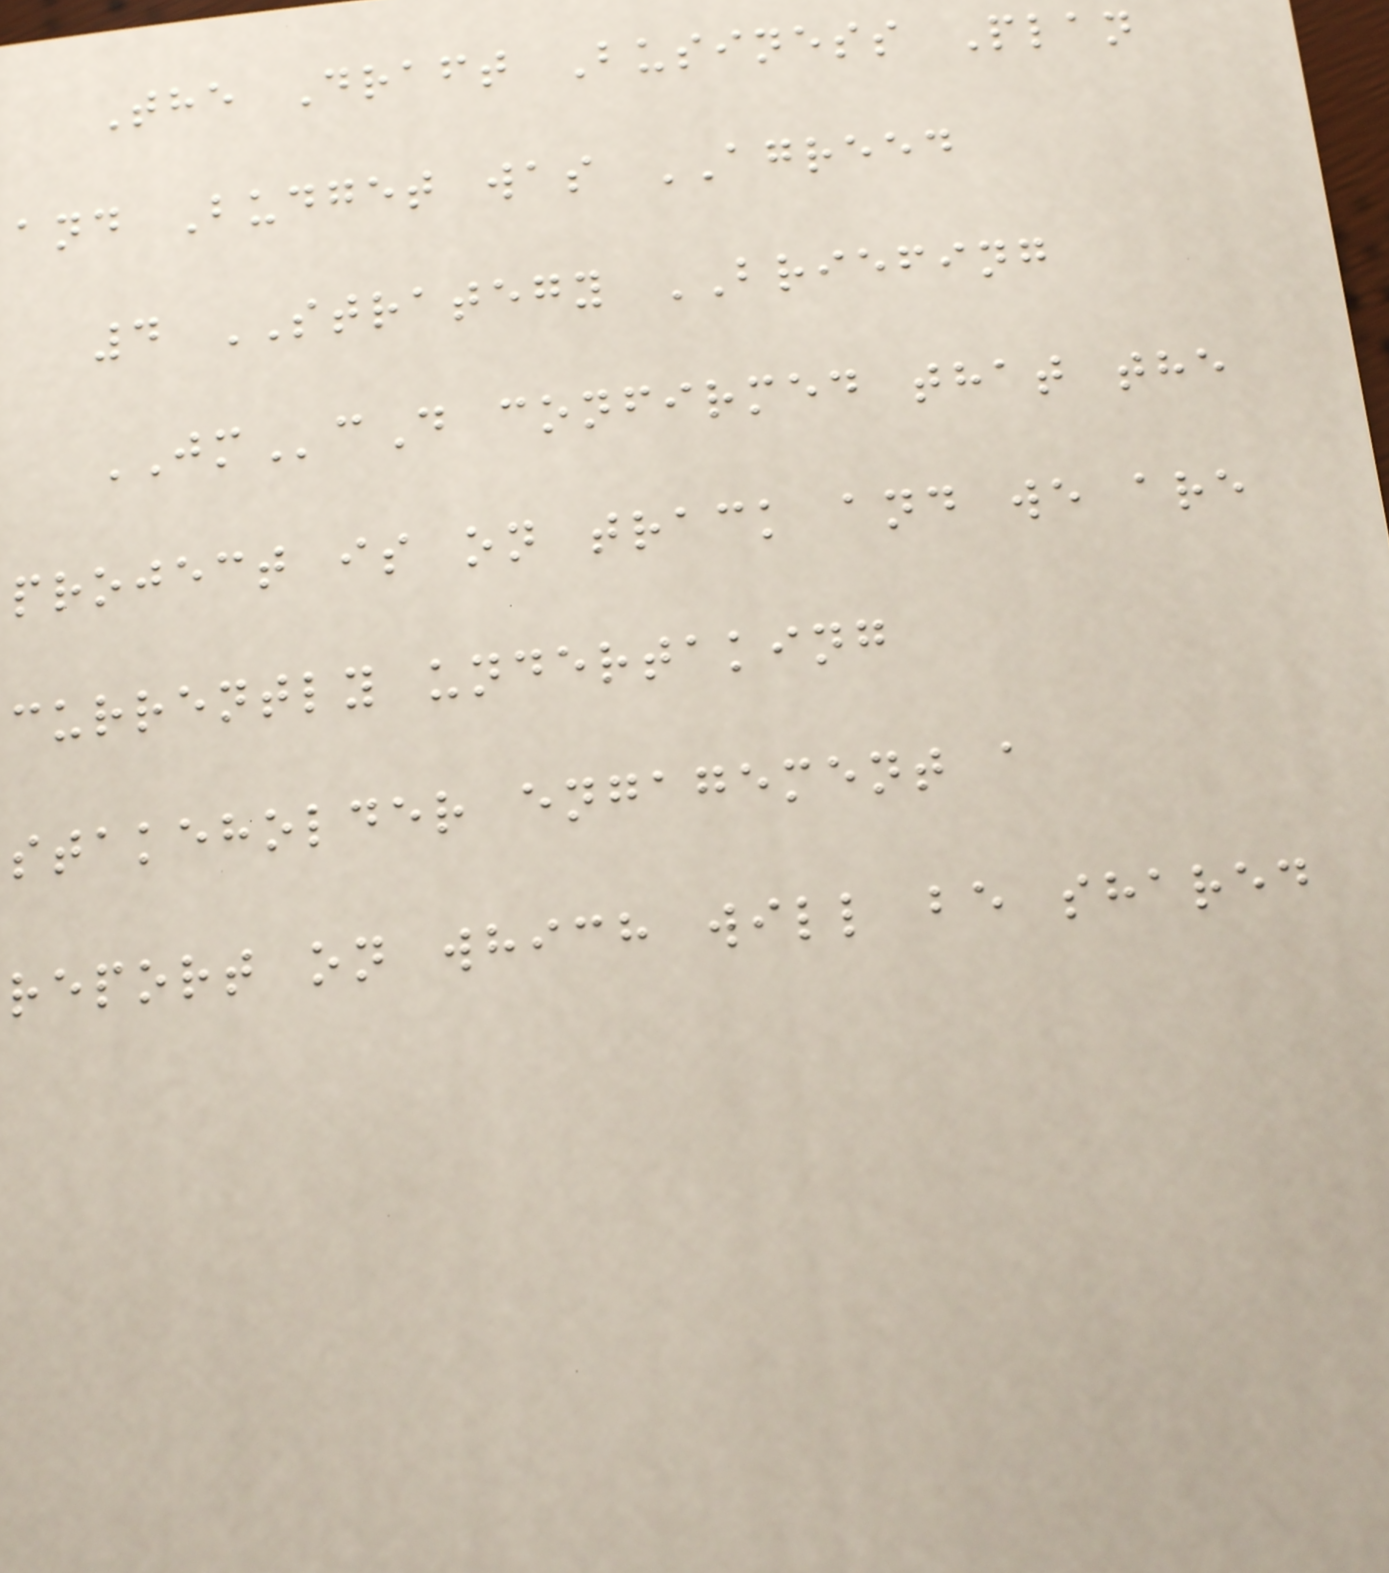The Draft Business Plan
and Budget was AGREED
4 STRATEGY BRIEFING
JMcD confirmed that the
project is on track and we are
currently undertaking
stakeholder engagement a
report on which will be shared
